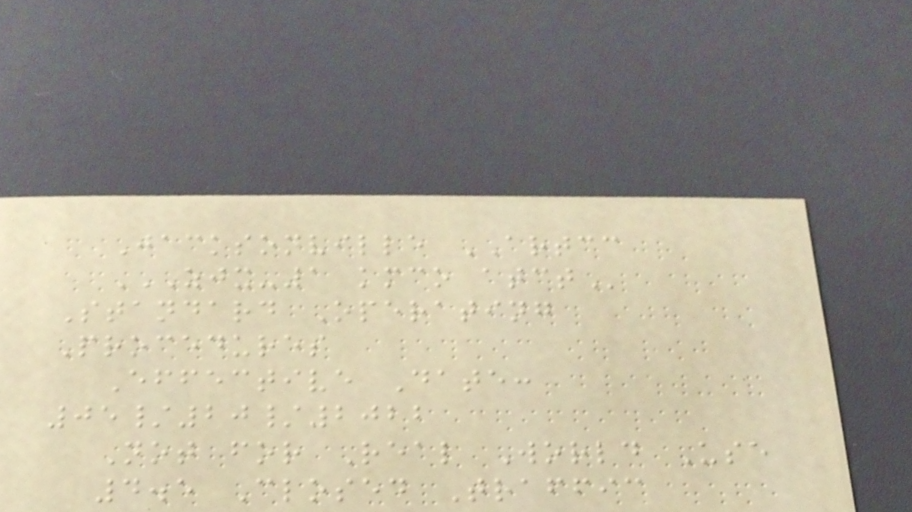Jacksonville ARTCC
ZJX-1 KMCO ATCT
Standard Operating
Procedures
Effective Date:
05/20/2022
Not for Real World Use
4.5 Closed Traffic
